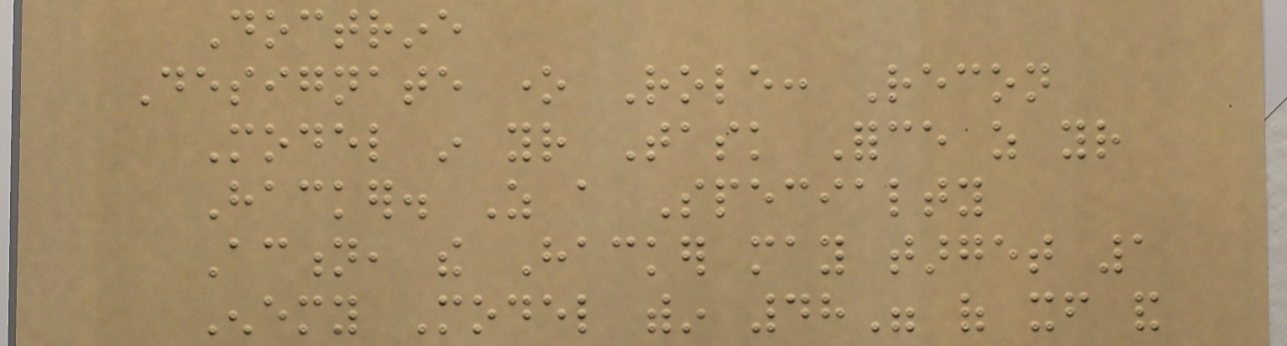Doctrine
Designate one Role: Recon
Model in your Task Force as your
Hacker. As a Specialty
Action, the Hacker may target 1
Enemy Model within 48" of itself and
